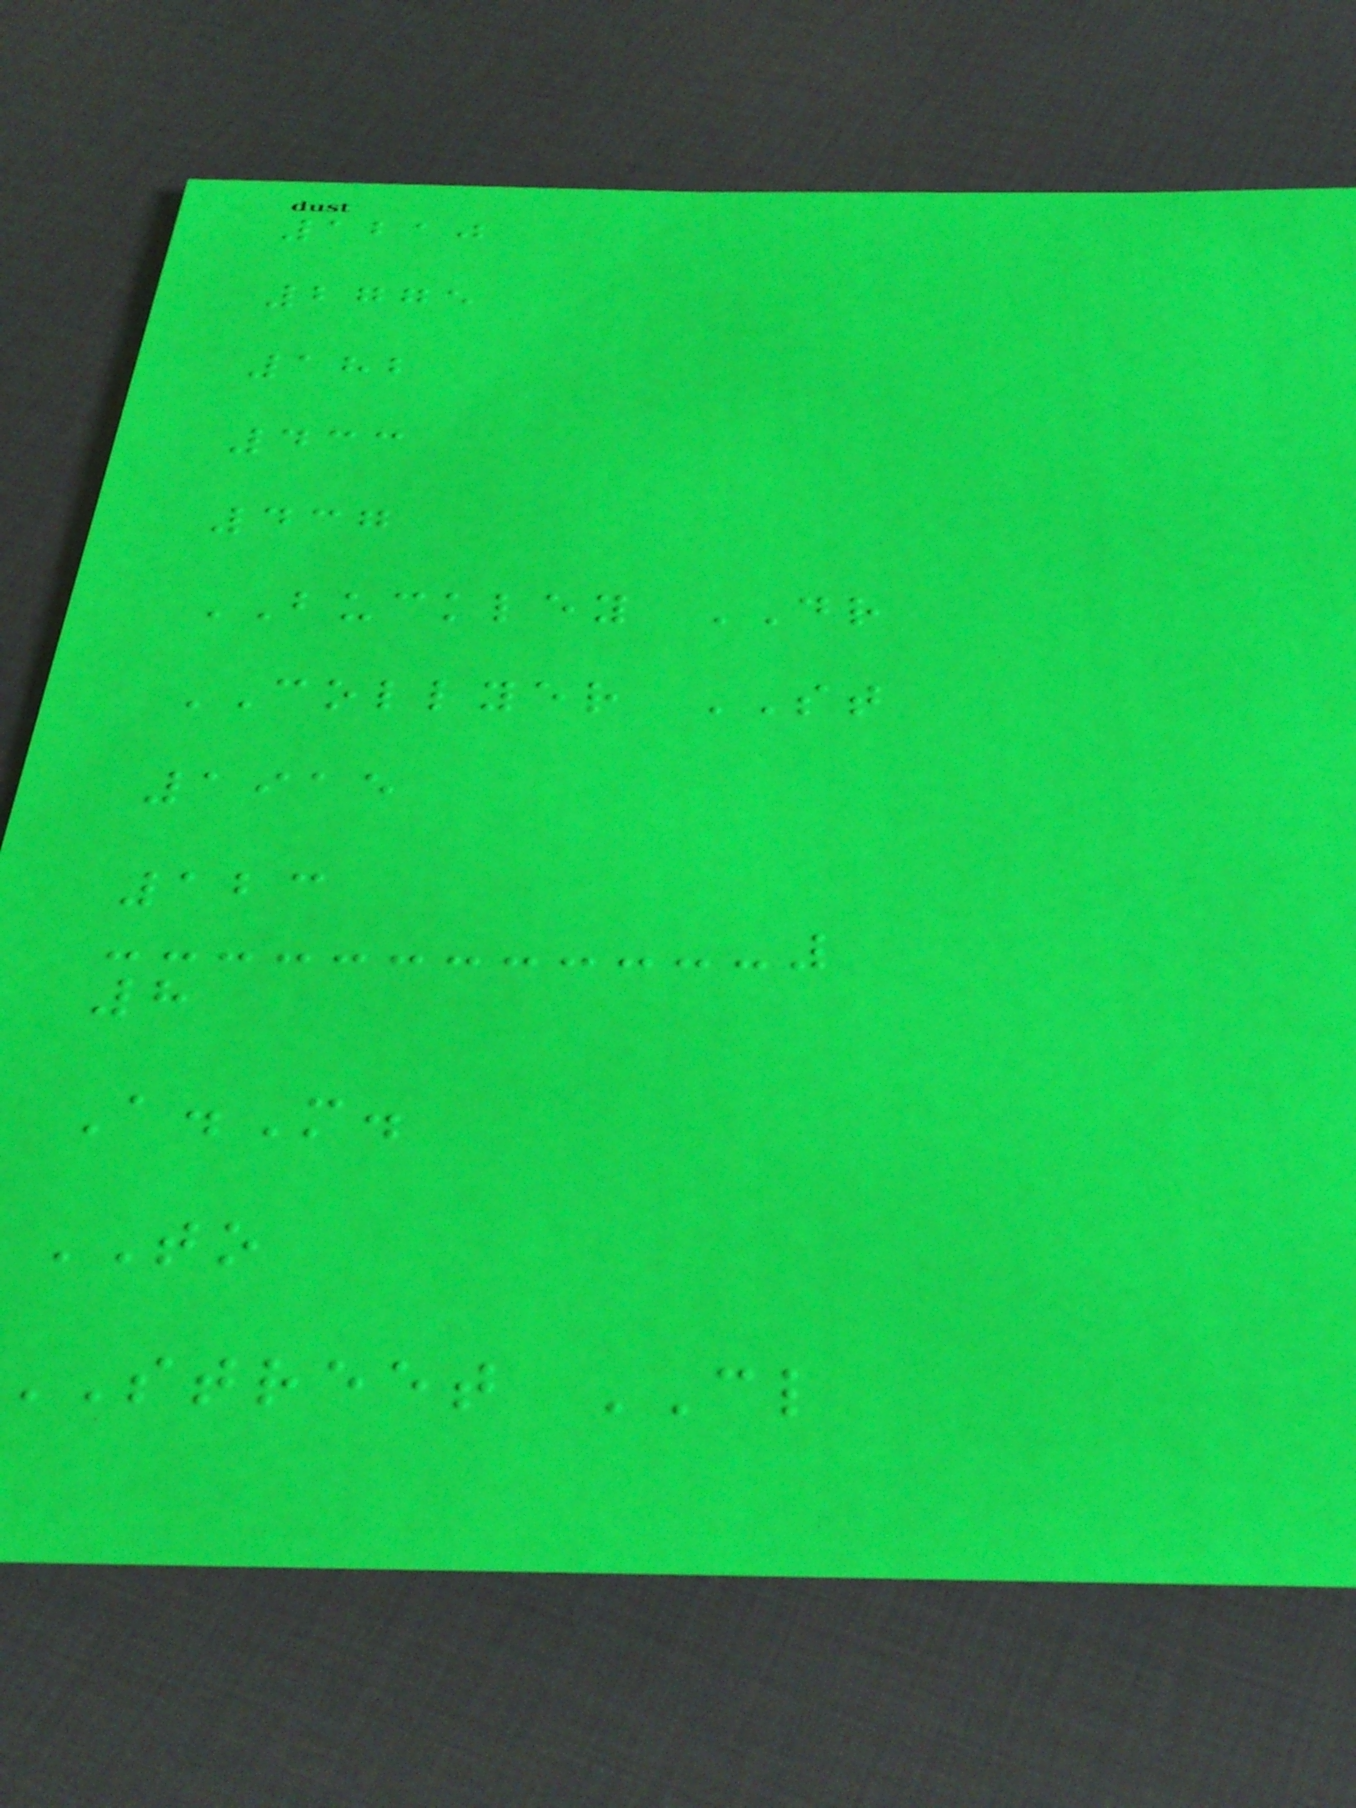1210
2775
182
433
437
BUCKLEY DR
COLLYER ST
1915
123
8
A.M.
TO
street CL
